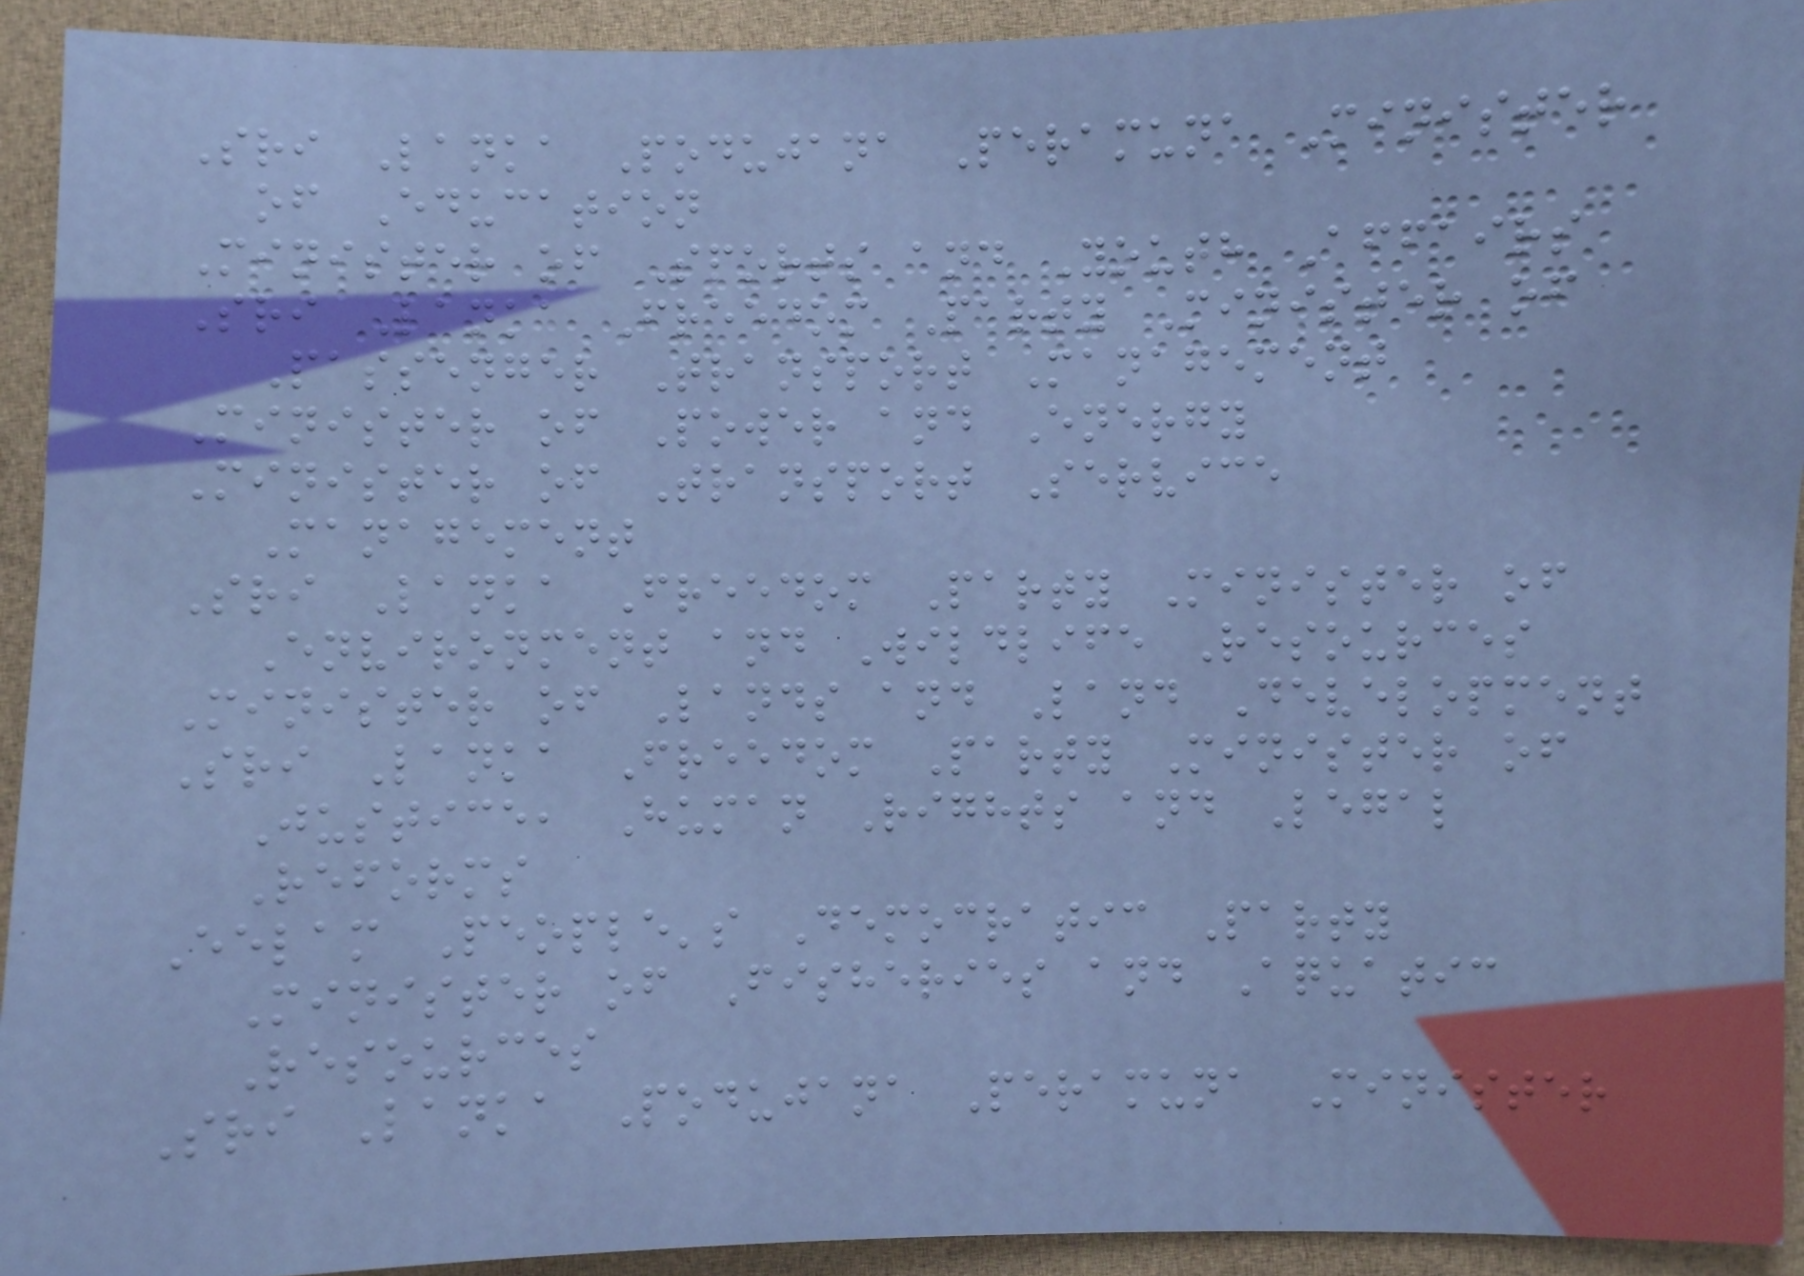Sri Lanka Podujana Peramuna Minister
of Education
Minister of Sports and Youth Affairs
Sri Lanka Freedom Party Minister of
Passenger Transport Management
Minister of Power and Energy
Minister of Transport Service
Management
Sri Lanka Freedom Party Minister of
Environment and Wildlife Resources
Minister of Lands and Land Development
Sri Lanka Freedom Party Minister of
Justice, Human Rights and Legal
Reforms
Eelam People's Democratic Party
Minister of Fisheries and Aquatic
Resources
Sri Lanka Podujana Peramuna Minister
